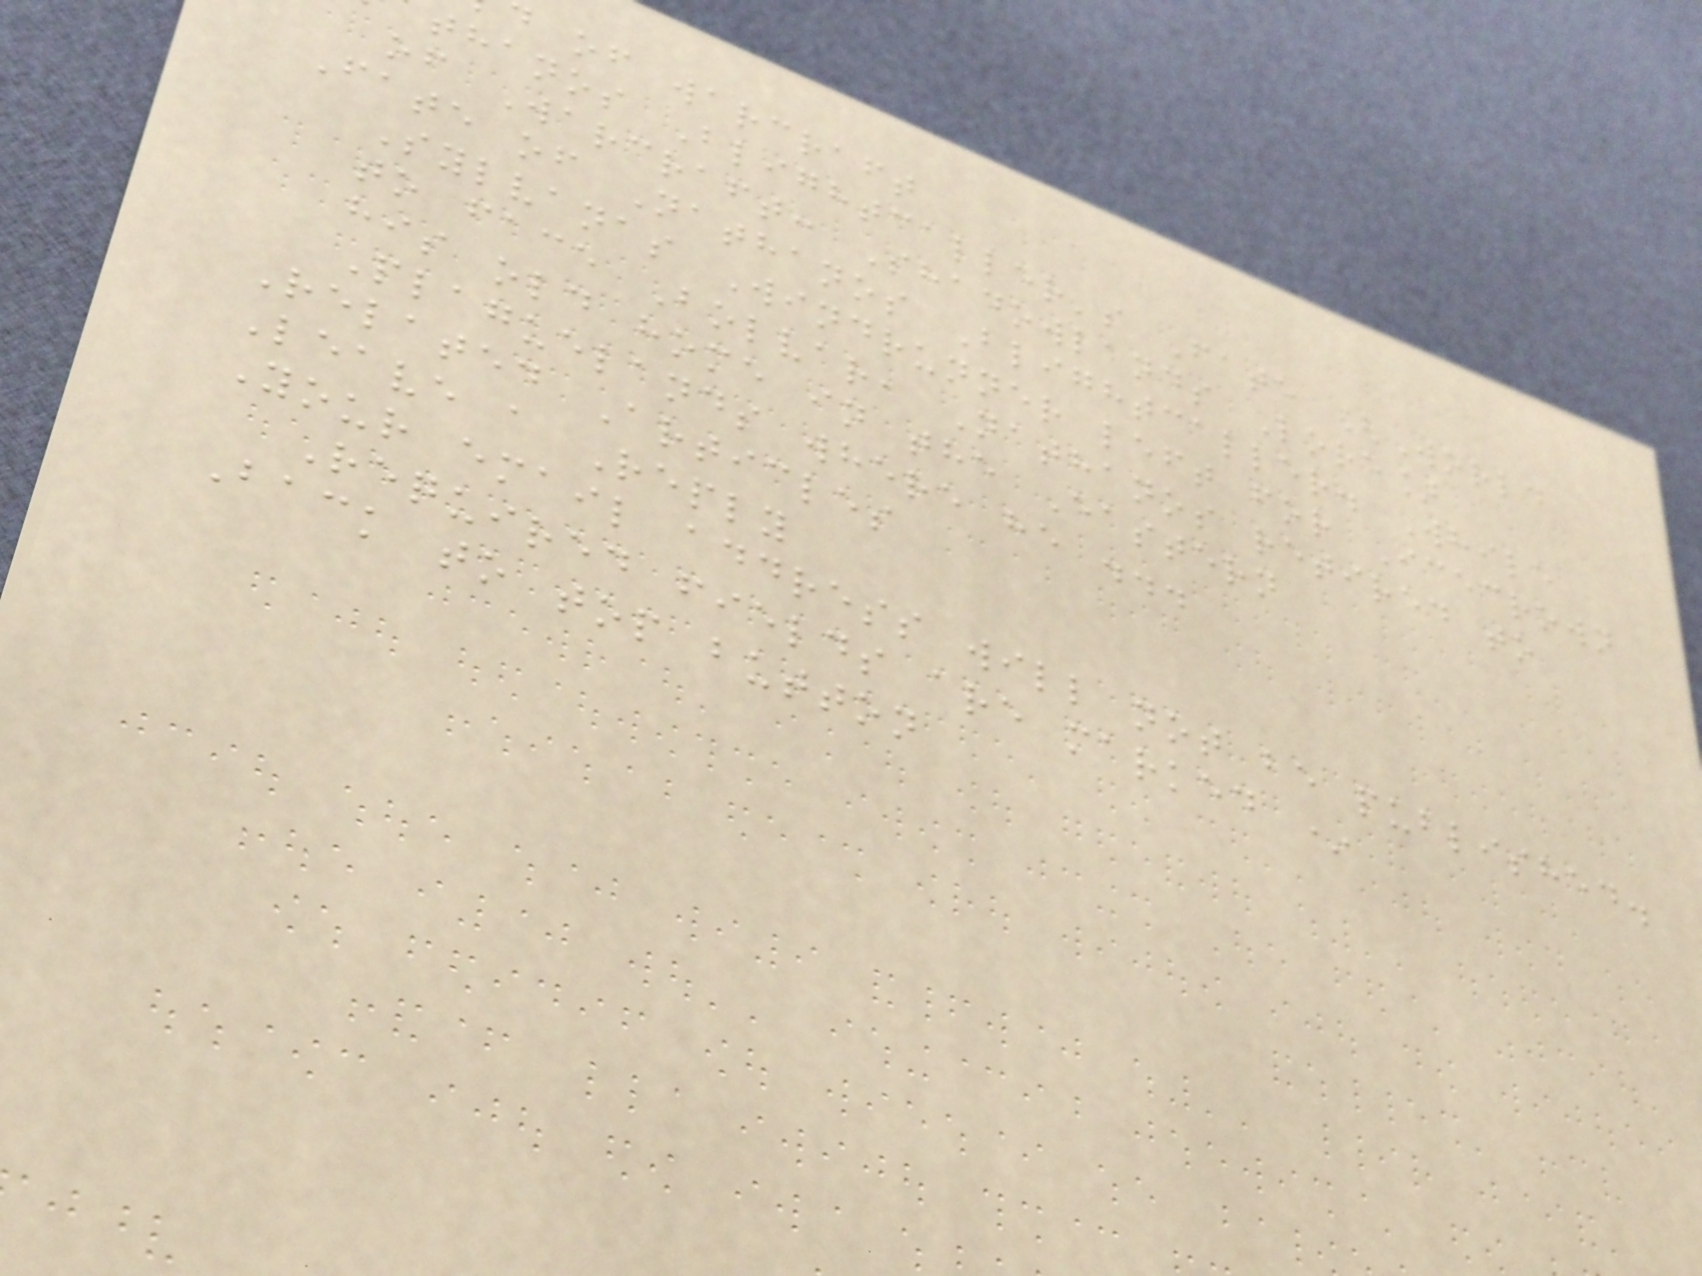of warcraft
thanos Blightcaller's Fate [World
of Warcraft: Shadowlands Lore]
Fate of Nathanos Blightcaller. While
Sylvanas Windrunner left for Icecrown
to face Bolvar, Nathanos retired to
his old home in the Eastern
Plaguelands where he ...
Related Articles
Leave a Reply
Your email address will not be published.
Required fields are marked *
Back to top button
